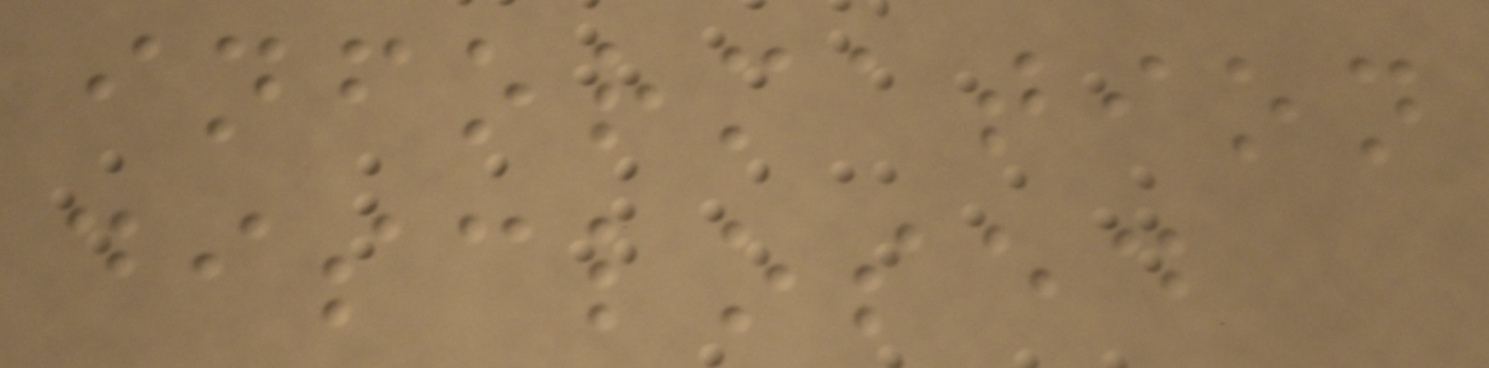information
disclosed
